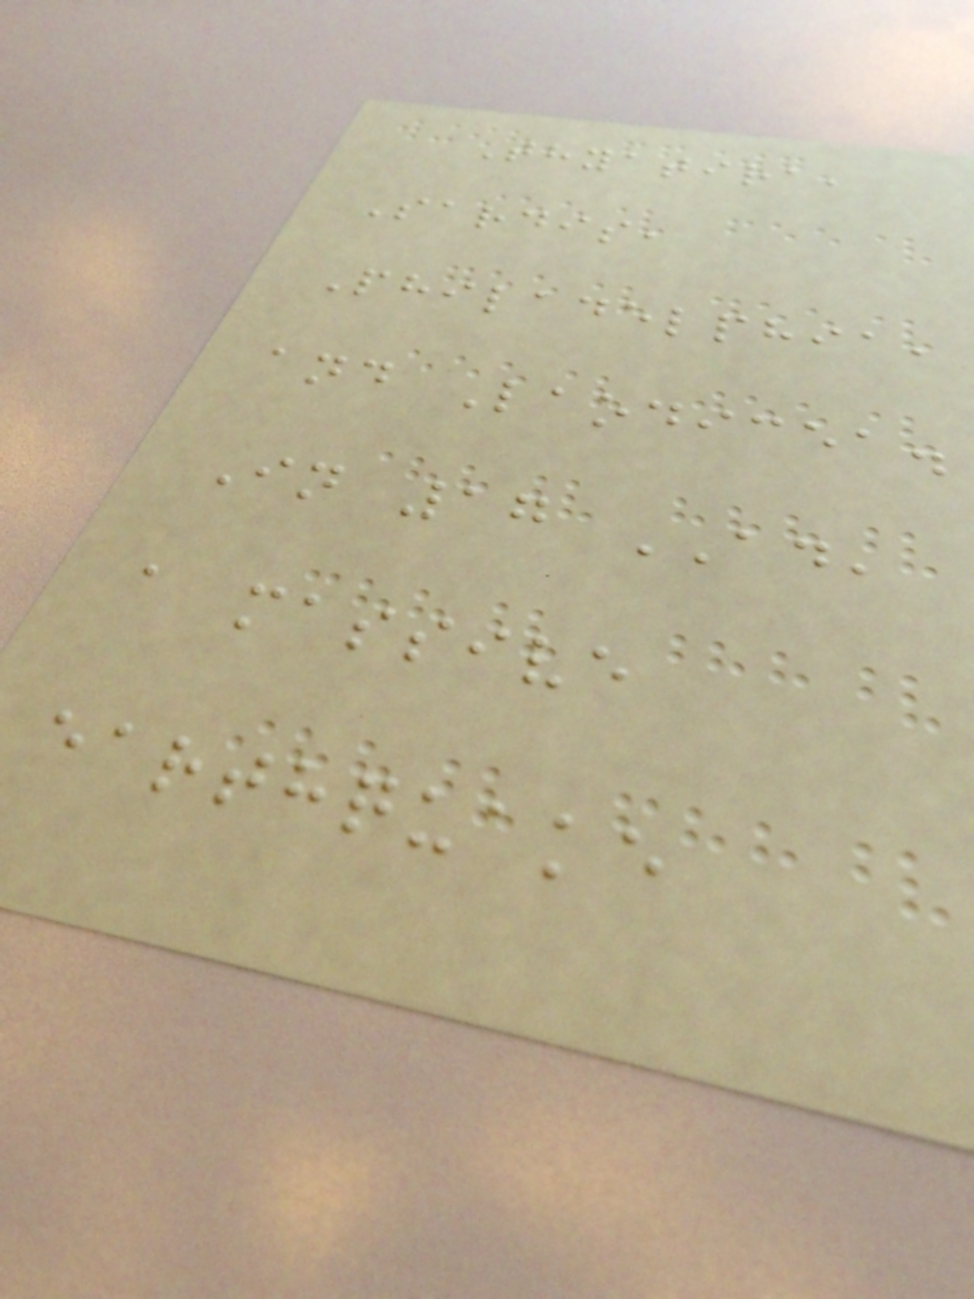Thyatira,
Sardis,
Philadelphia,
and Laodicea.
In 17 AD,
a massive
earthquake
